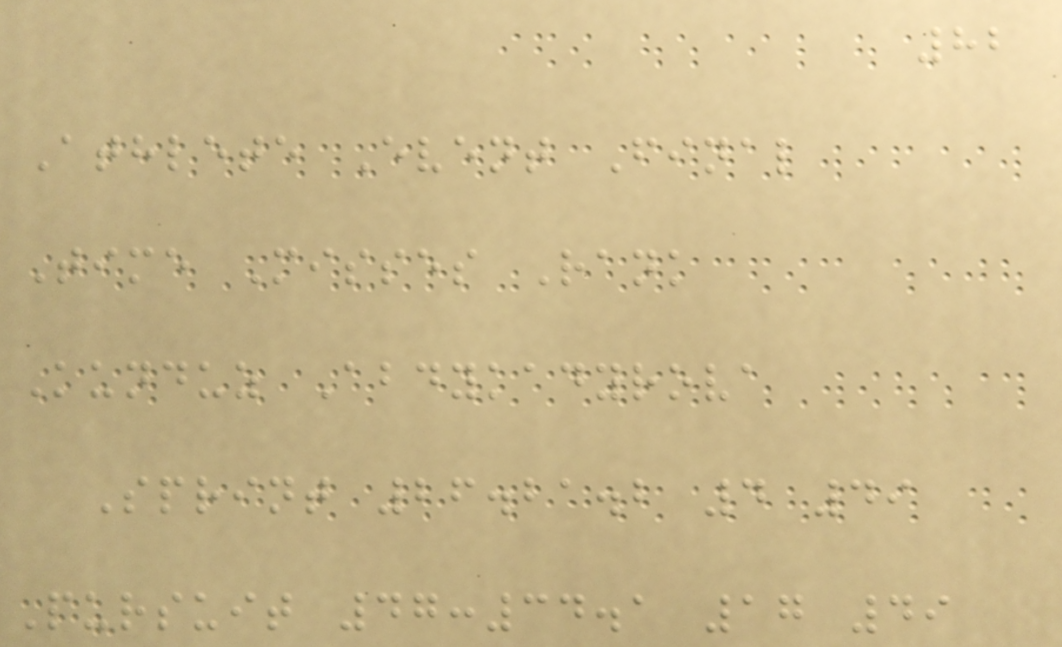82
Athlete Event Final
Time Misses Rank
Kunduz Abdykadyrova
Sprint 26.21.2 4 49
Pursuit 47:34.1 17 49
